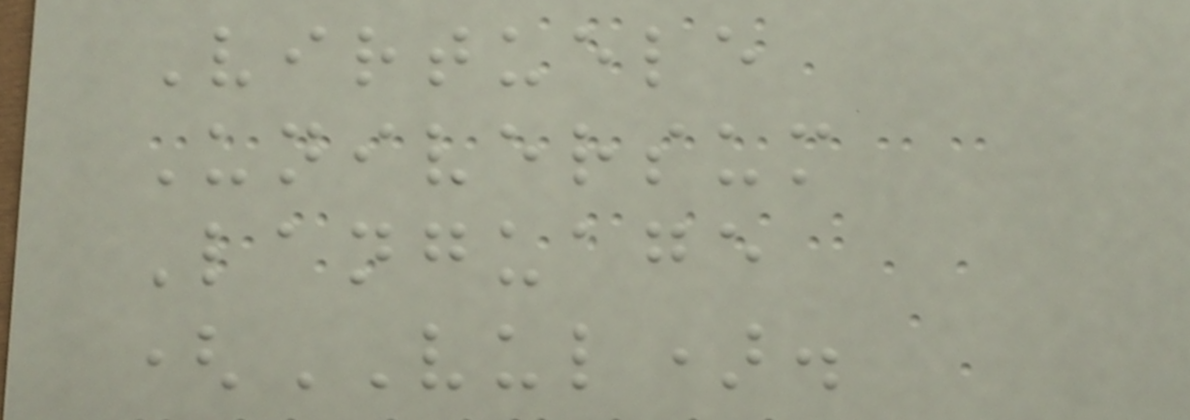Virtuele
Universum
Language
(VUL).
